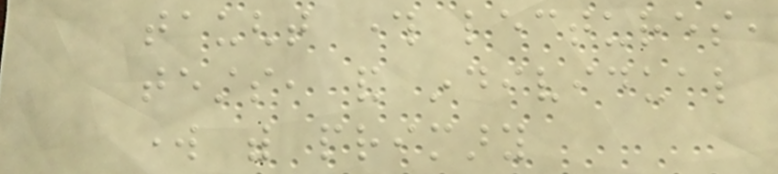taught through lectures,
tests, and individual
work with primary
